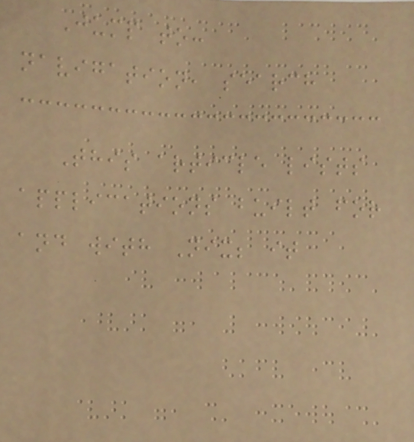Jump to:
navigation, search
This article lists
applications built for
and with Nix; it
